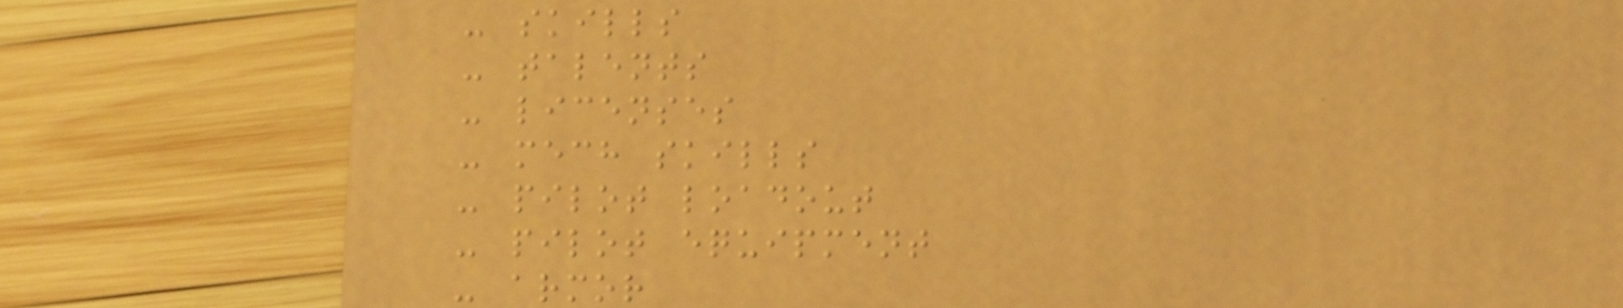- skills
- talents
- licenses
- mech skills
- pilot loadout
- pilot equipment
- armor
